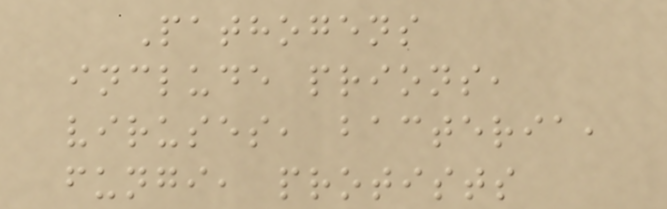Pathogens
include prions,
viruses, bacteria,
fungi, protists
